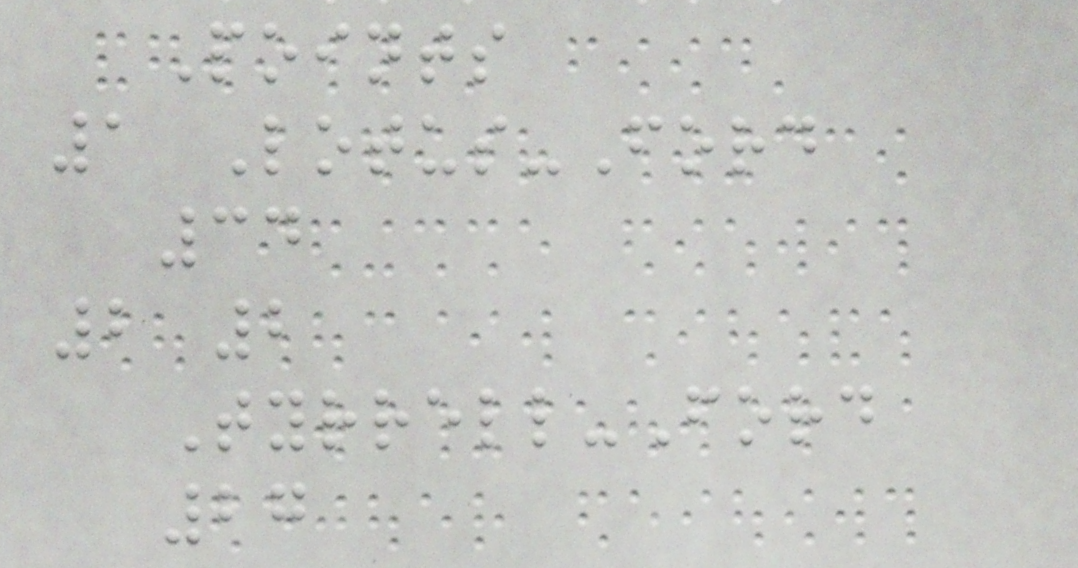Points
1 Lotus-Ford
34
2 2
Tyrrell-Ford
27
